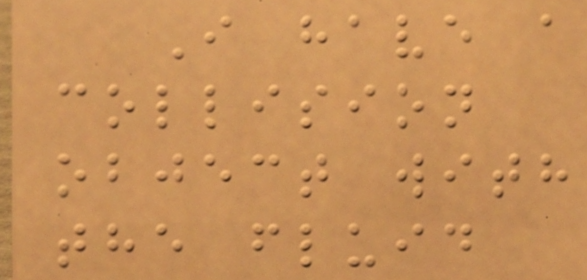I have a
collision
object with
the fluid
